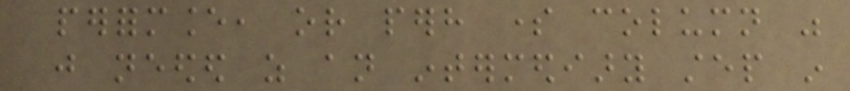performance, or perhaps some column was
just needed as an intermediary step in
